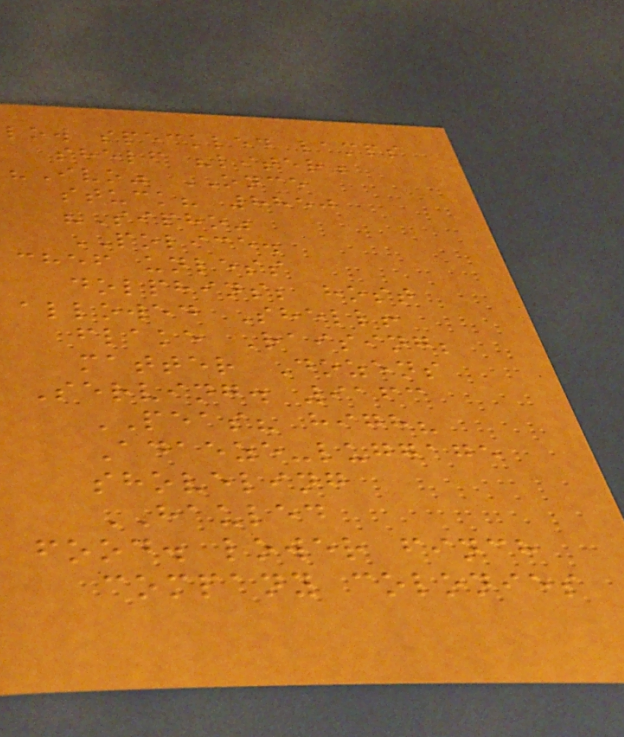low speckled lamps
shelf "liter"
"Ivo" ONCE
stuck? 8850
"Sipho"
POLICE.
chef unless
dolphins; host
allowed Shell!
flake Raising;
matter Dozens
Serving. 9163
PEAS? high?
Adaeze-luggage
shoveling
HAULED
food. lower finch
company colonies
